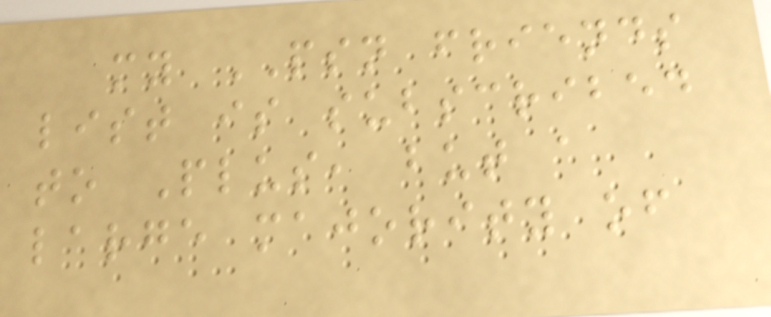my PSN friends
list is subscribed
to Plus, but a
large majority of
